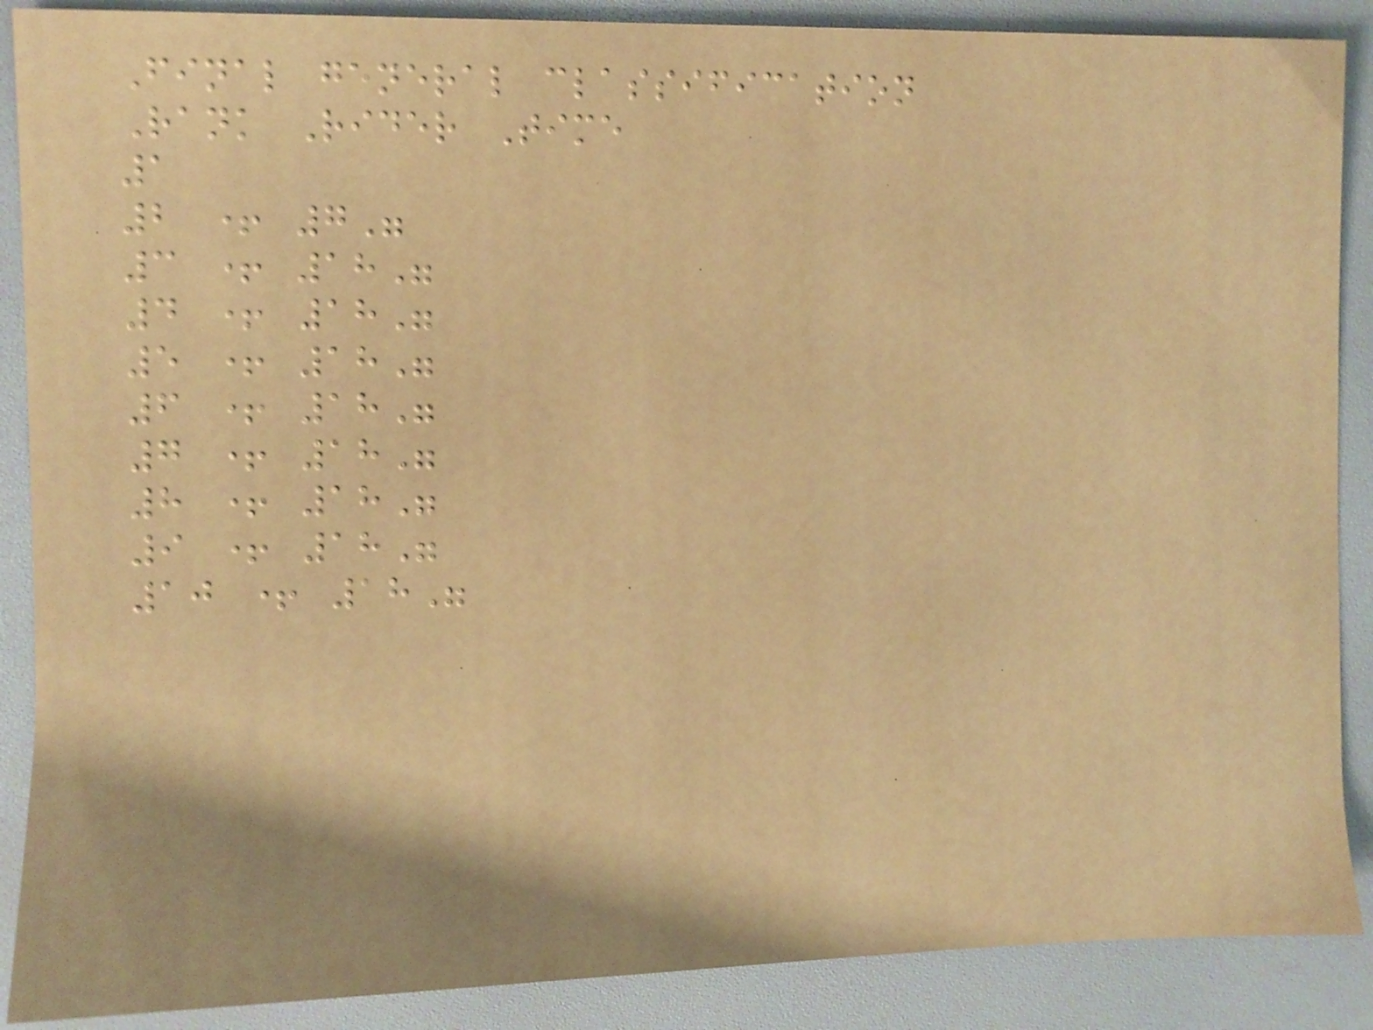Final general classification
Rank Rider Time
1
2 + 7"
3 + 18"
4 + 18"
5 + 18"
6 + 18"
7 + 18"
8 + 18"
9 + 18"
10 + 18"
